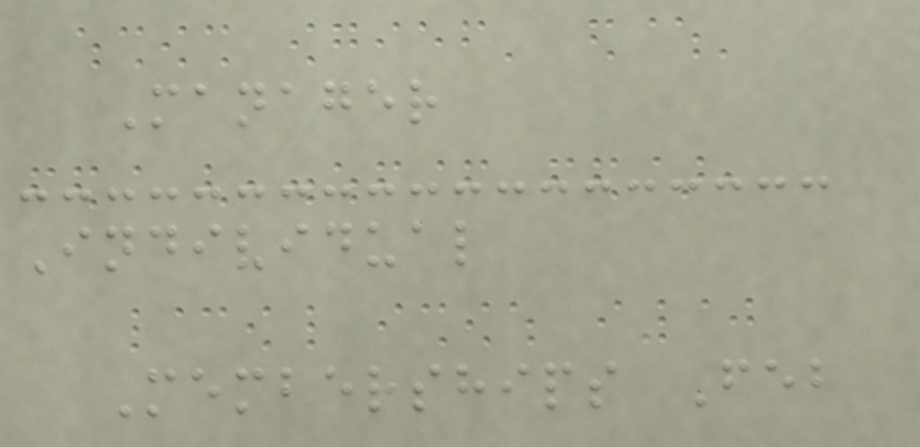Manager
Individual
Memberships Feb
